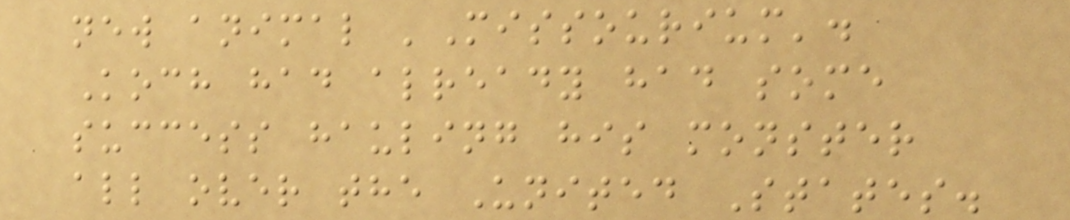new animal 'Missourium'.
Koch had already had some
success hauling his monster
all over the United States.
